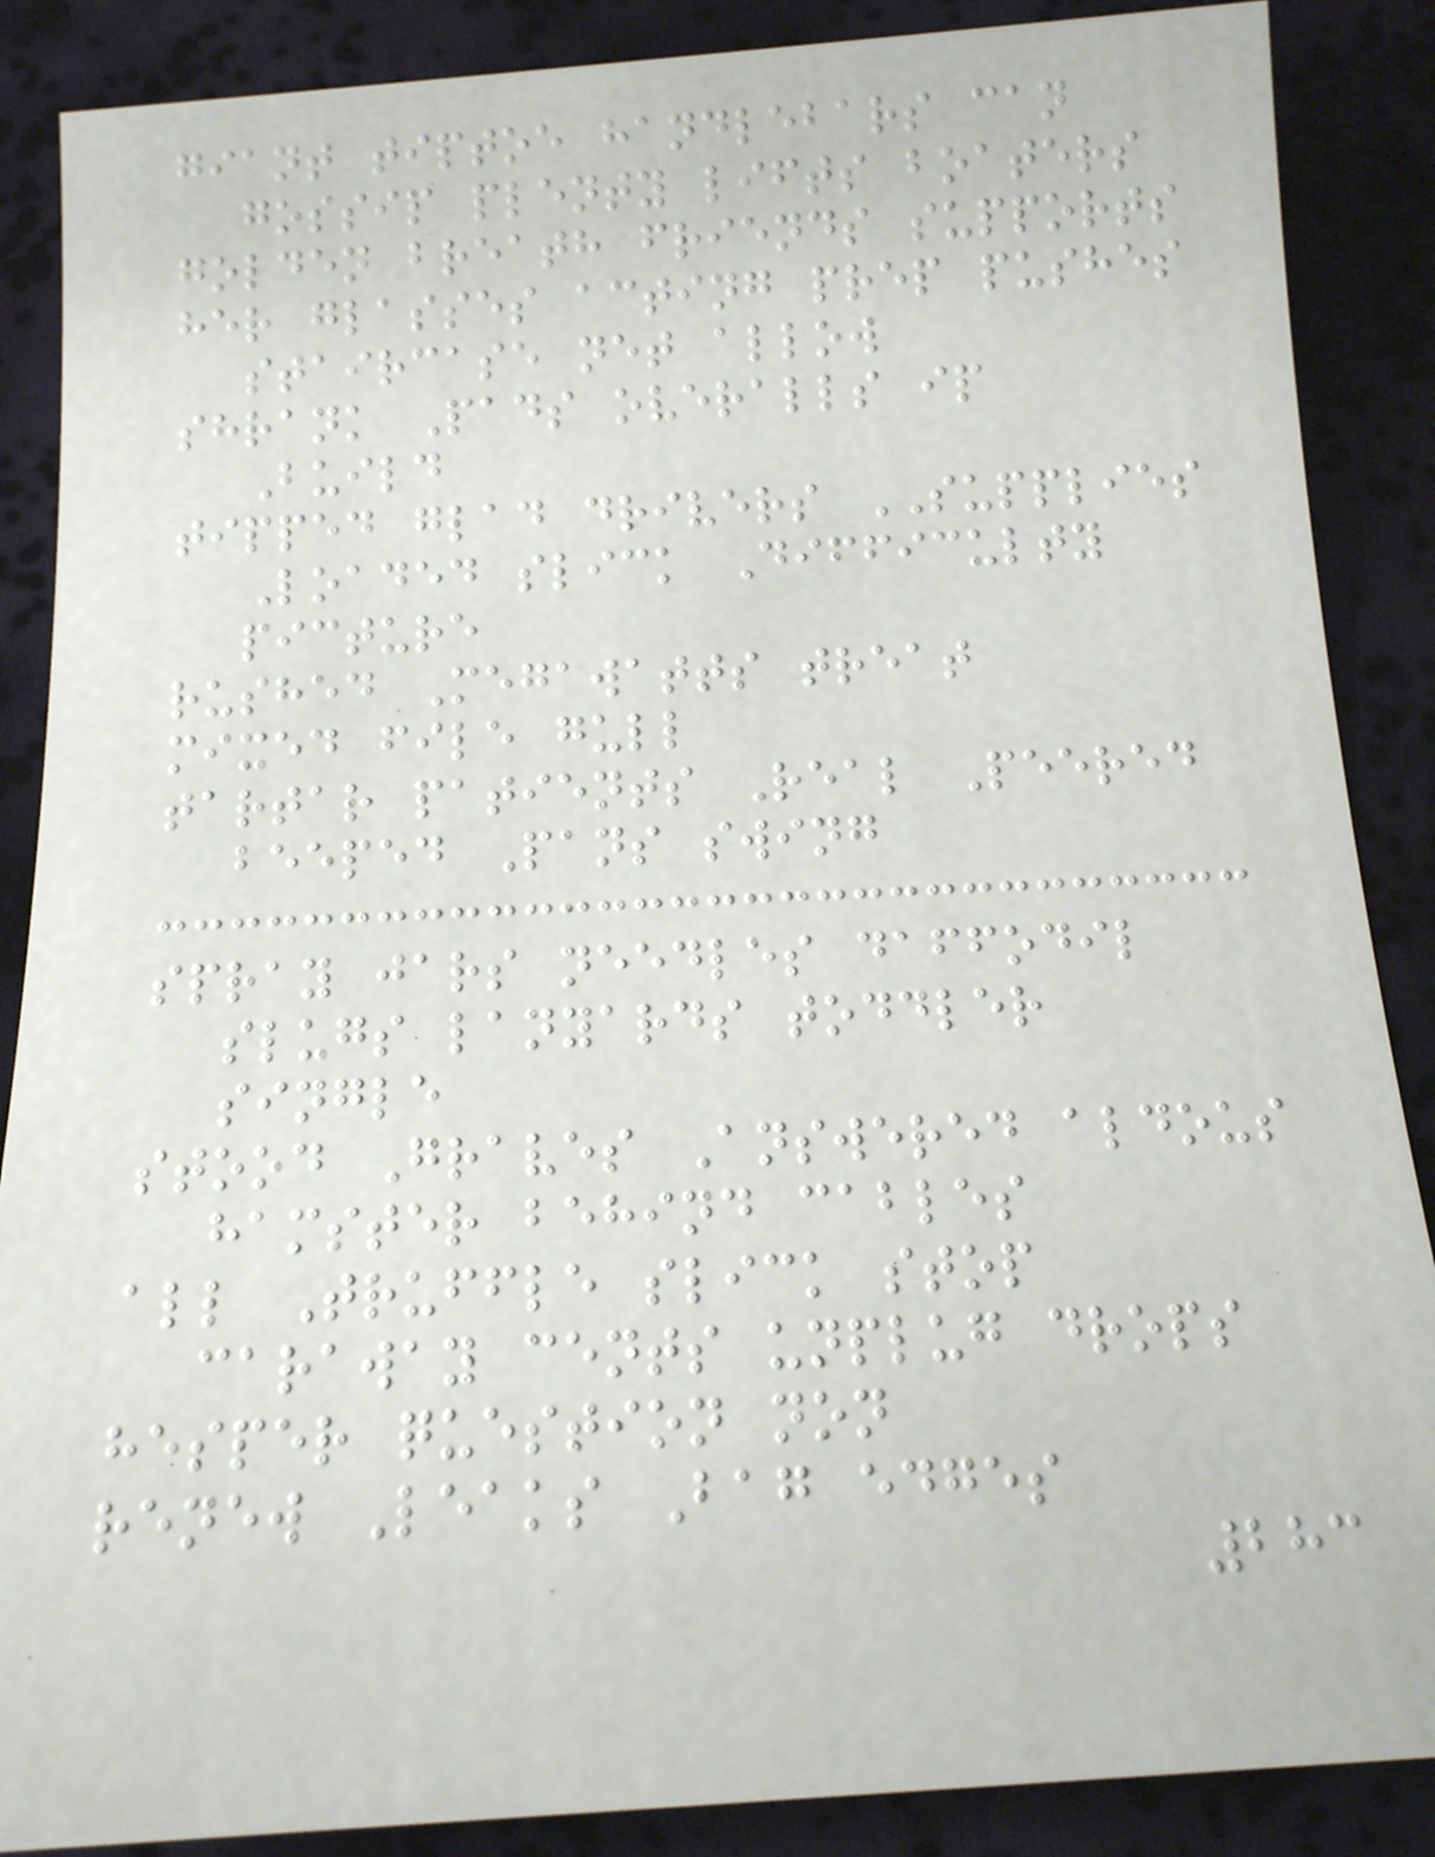giant tiptoe handlebars can
gossip plenty lifts boaters
golden breath friends supports
her glasses acting prep pushes
staircase net allow
shrank Pads overalls ip
Build
tipped glad drivers SUPPLIES
Loaded slick Difficulty
picture
rushed Megawatts treat
mixed file gull
tartar patients Real Peered
beeped Pans swing
spray jars needles daffodil
slugs lanyards toddler
single
stood Graves Answered aldous
hamster behind cables
all Truffle slick stop
caraway cents unplug drops
hesper question non
renew Leaks Bag edges
283
